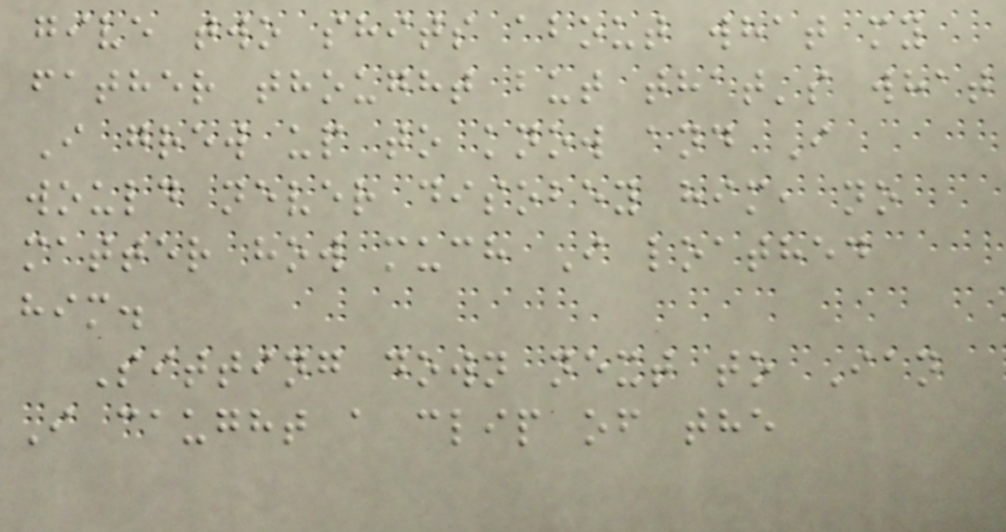give two shits about what my
father thought but that's what
I grew up to know and I
would never disobey him, no
matter how much I loathed
him.
Sitting down next to Ian
I caught a clip of the
